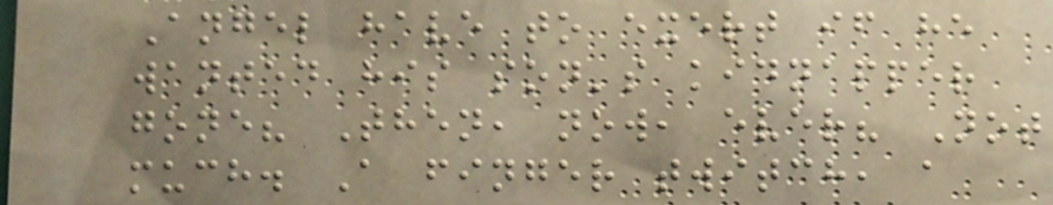Angel have to exert if he
wanted his son's kidnapper
gone? Then, now, ever? Not
much. A finger twitch, a
